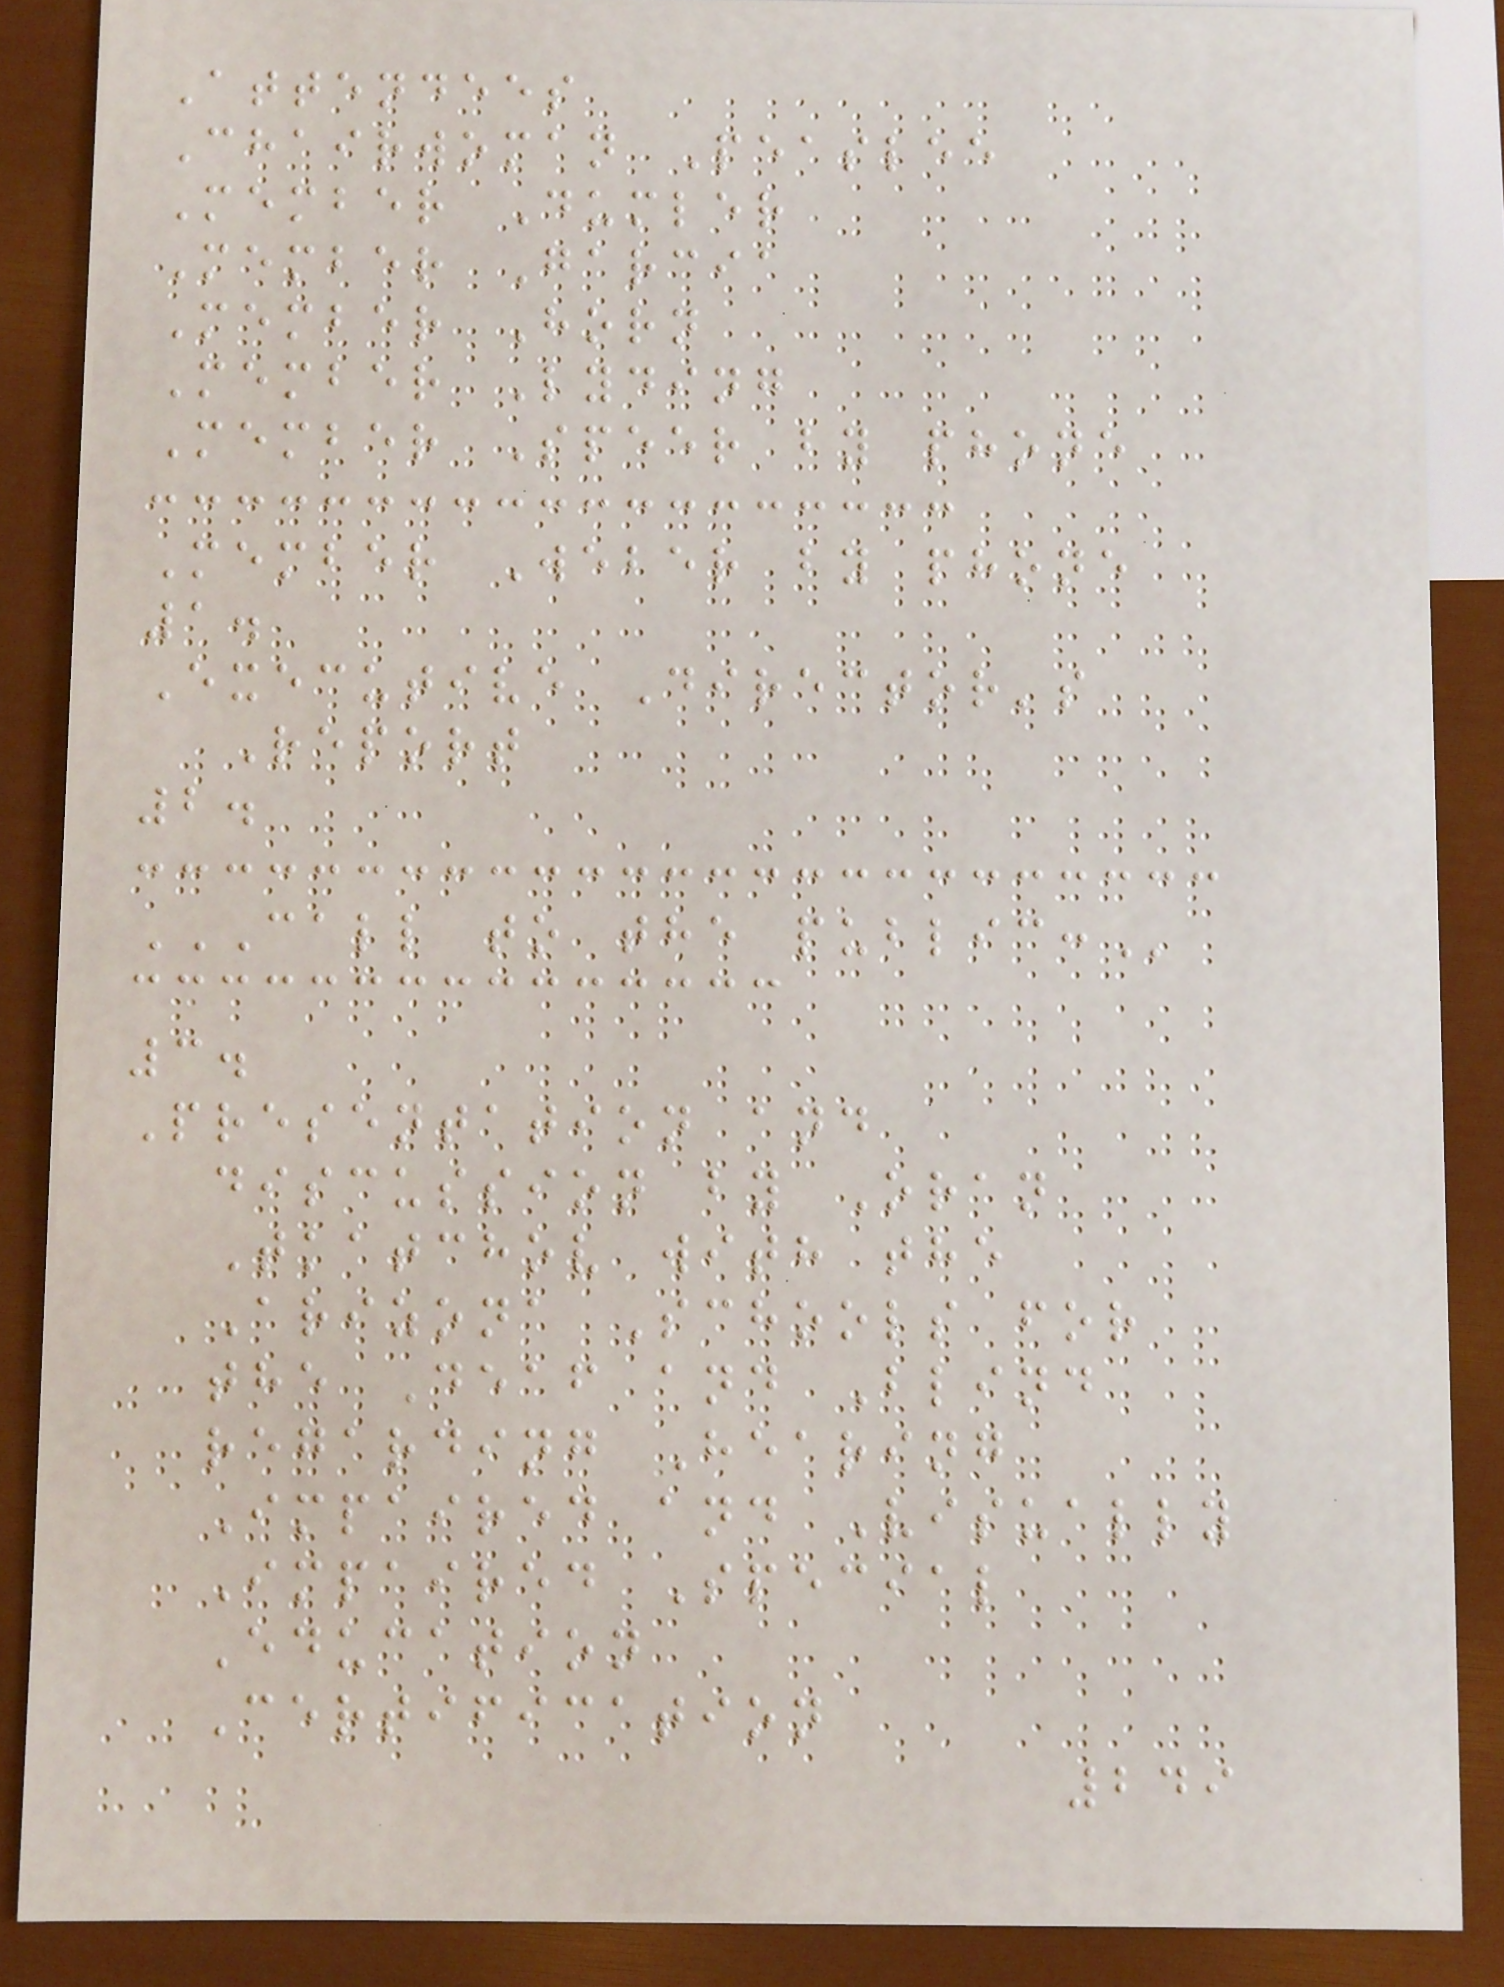Attendees
Chairwoman Peaslee
Member Dumler
Member Garcia
Member Horn
Member Lyding
Member Speer by phone
Member Weber by phone
1.
Executive Director's
Report
2.
CALL TO THE PUBLIC:
3.
Presentation and
discussion by Oran
Tkatchov with the
Arizona Schools for
the Deaf and Blind
regarding Hearing
Impaired and Visually
Impaired Special
Education
Certification
249
